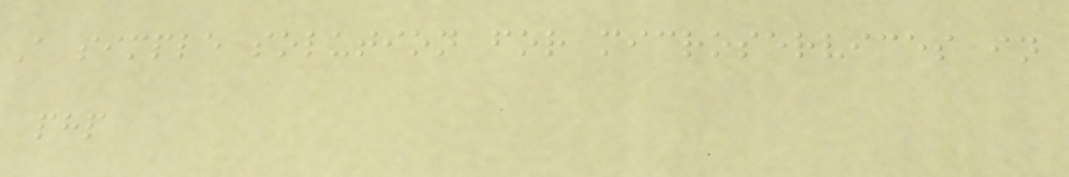A simple solution for microservices in
php
